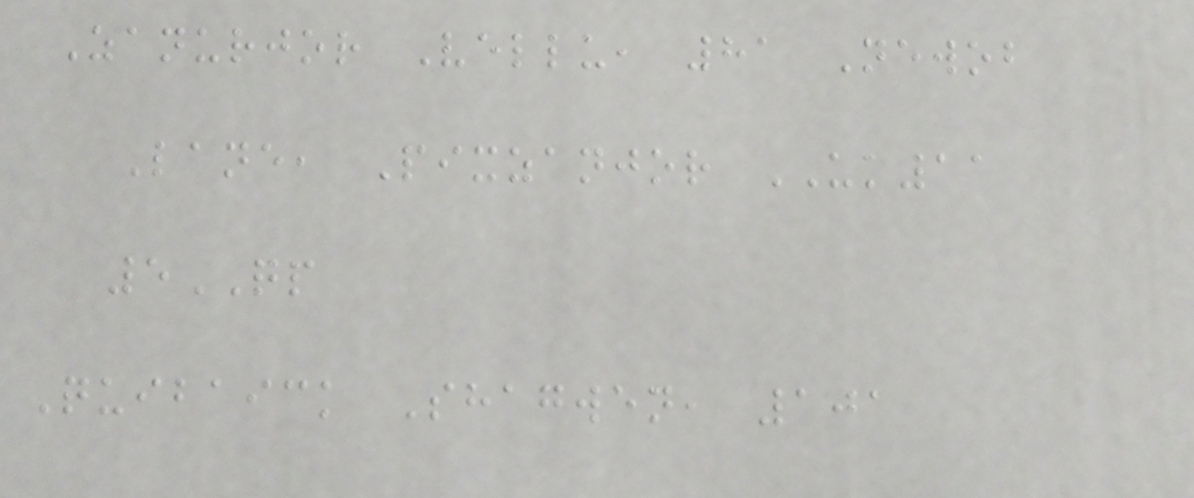Zanurjor Vellu, 81 Newob
Lane, Pixzanjor UK11
5QP
Quibaick Shagwen, 101
